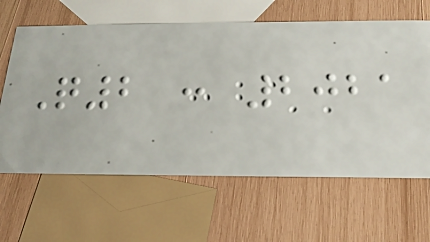Q2 : 2021
